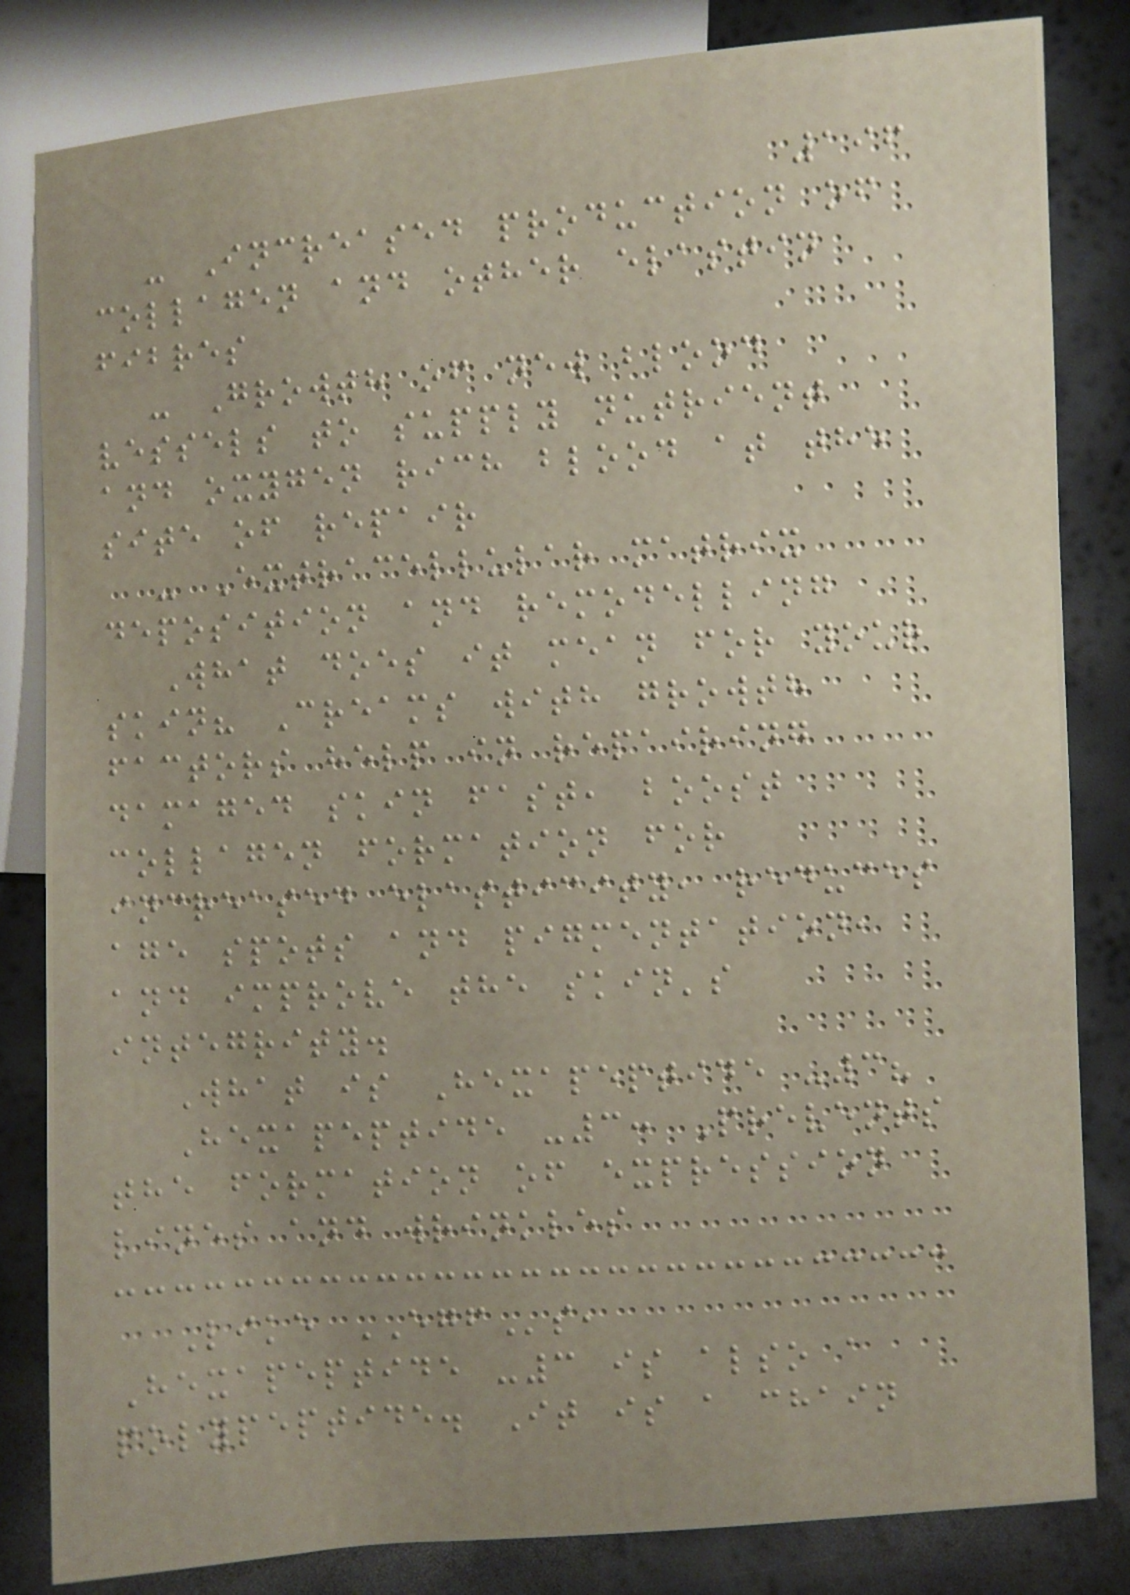196
- Increased production of
collagen and other elastin
fibres
- Growth of new blood
vessels to supply nutrient
and oxygen rich blood at the
site of repair
- Extracellular matrix
deposition and remodelling
What does it mean for your
skin? Creams with growth
factors help in repairing
damaged skin fast, boost
collagen formation for
increased elasticity, reduces
age spots and pigmentation,
and improve the skin's
integrity.
What is Hexapeptide -3?
Hexapeptide -3: Prevents
the formation of expression
lines and wrinkles
Like EGFs,
Hexapeptide -3 is also a
polypeptide. It is a chain
